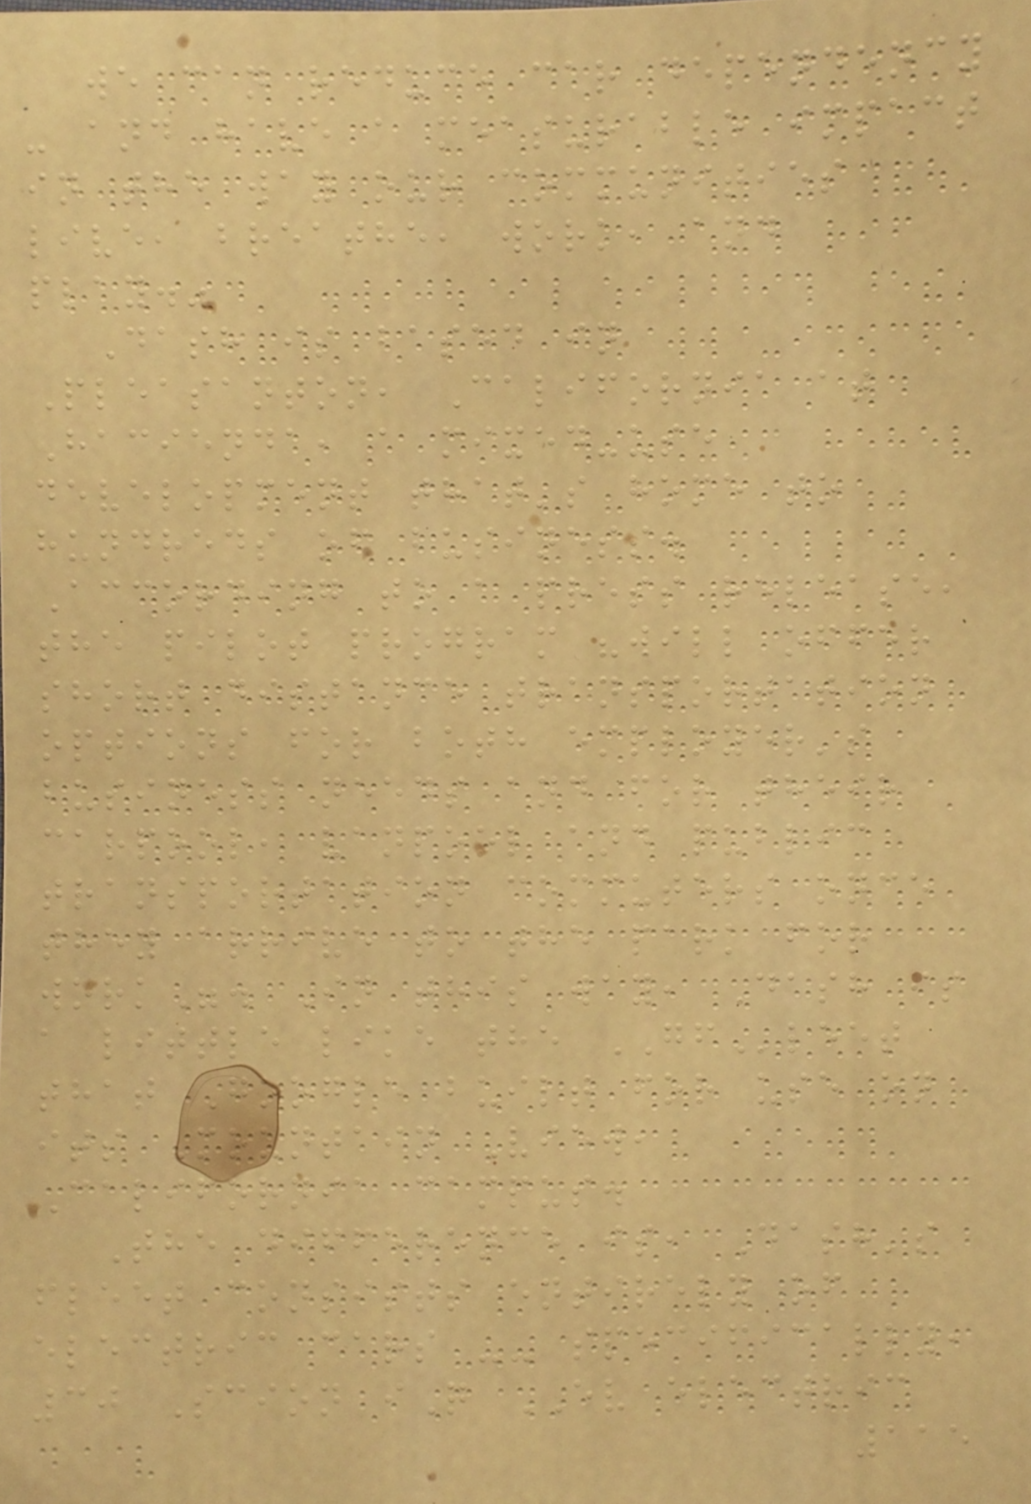we can reduce car dependency
- and have a measurable impact
in the way our communities
live, breathe, work, and
play."
Dash is based in
Pleasanton, California at
Hacienda, a mixed-use
development that's home to
hundreds of business.
According to a press release,
the pilot program "will offer
short distance transportation
options for both employer's
business needs and for their
carpool, vanpool and public
transportation commuters once
they arrive to the park for
work". In this way, Dash is
a little like the GFleet
that Google built for use on
its Mountain View,
California campus.
The difference is, Dash's
fleet consists entirely of
electric cars -- specifically,
30 Scion iQ EV electric
115
